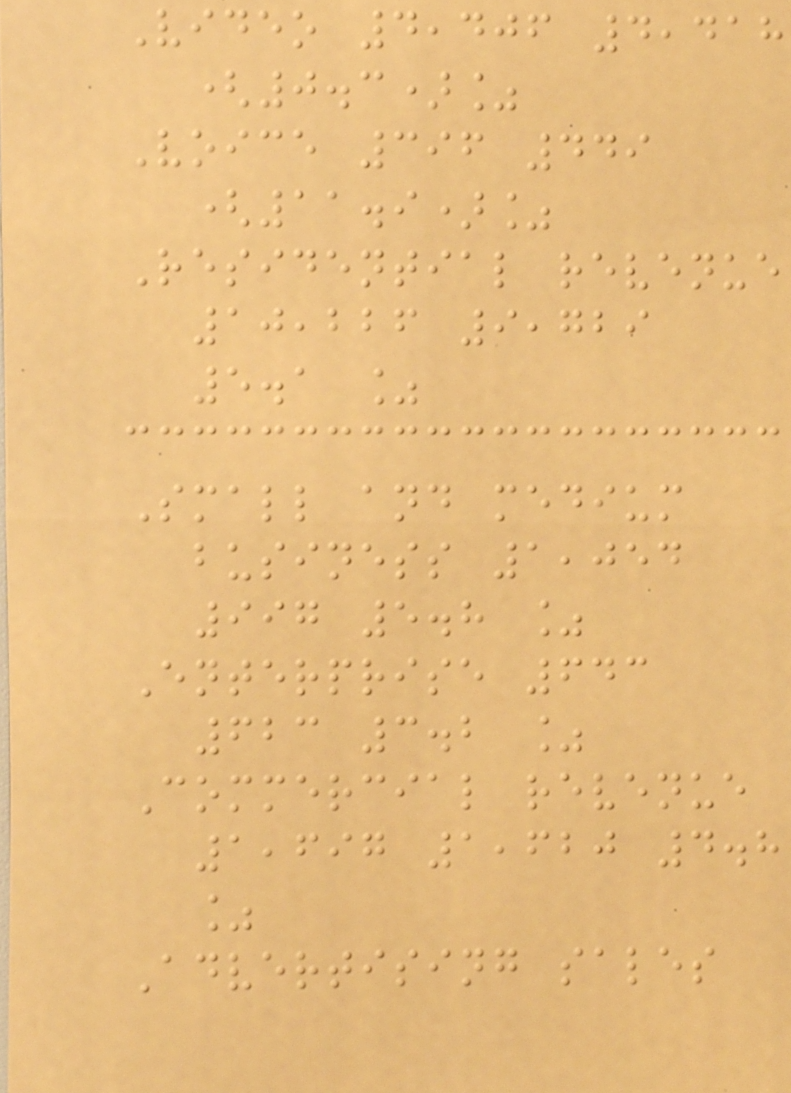Video 4,406 4,418
(0.3)%
Voice 396 449
(11.9)%
Residential revenue
10,226 9,729
5.1 %
Small and medium
business 1,054
997 5.8 %
Enterprise 643
623 3.2 %
Commercial revenue
1,697 1,620 4.8
%
Advertising sales
